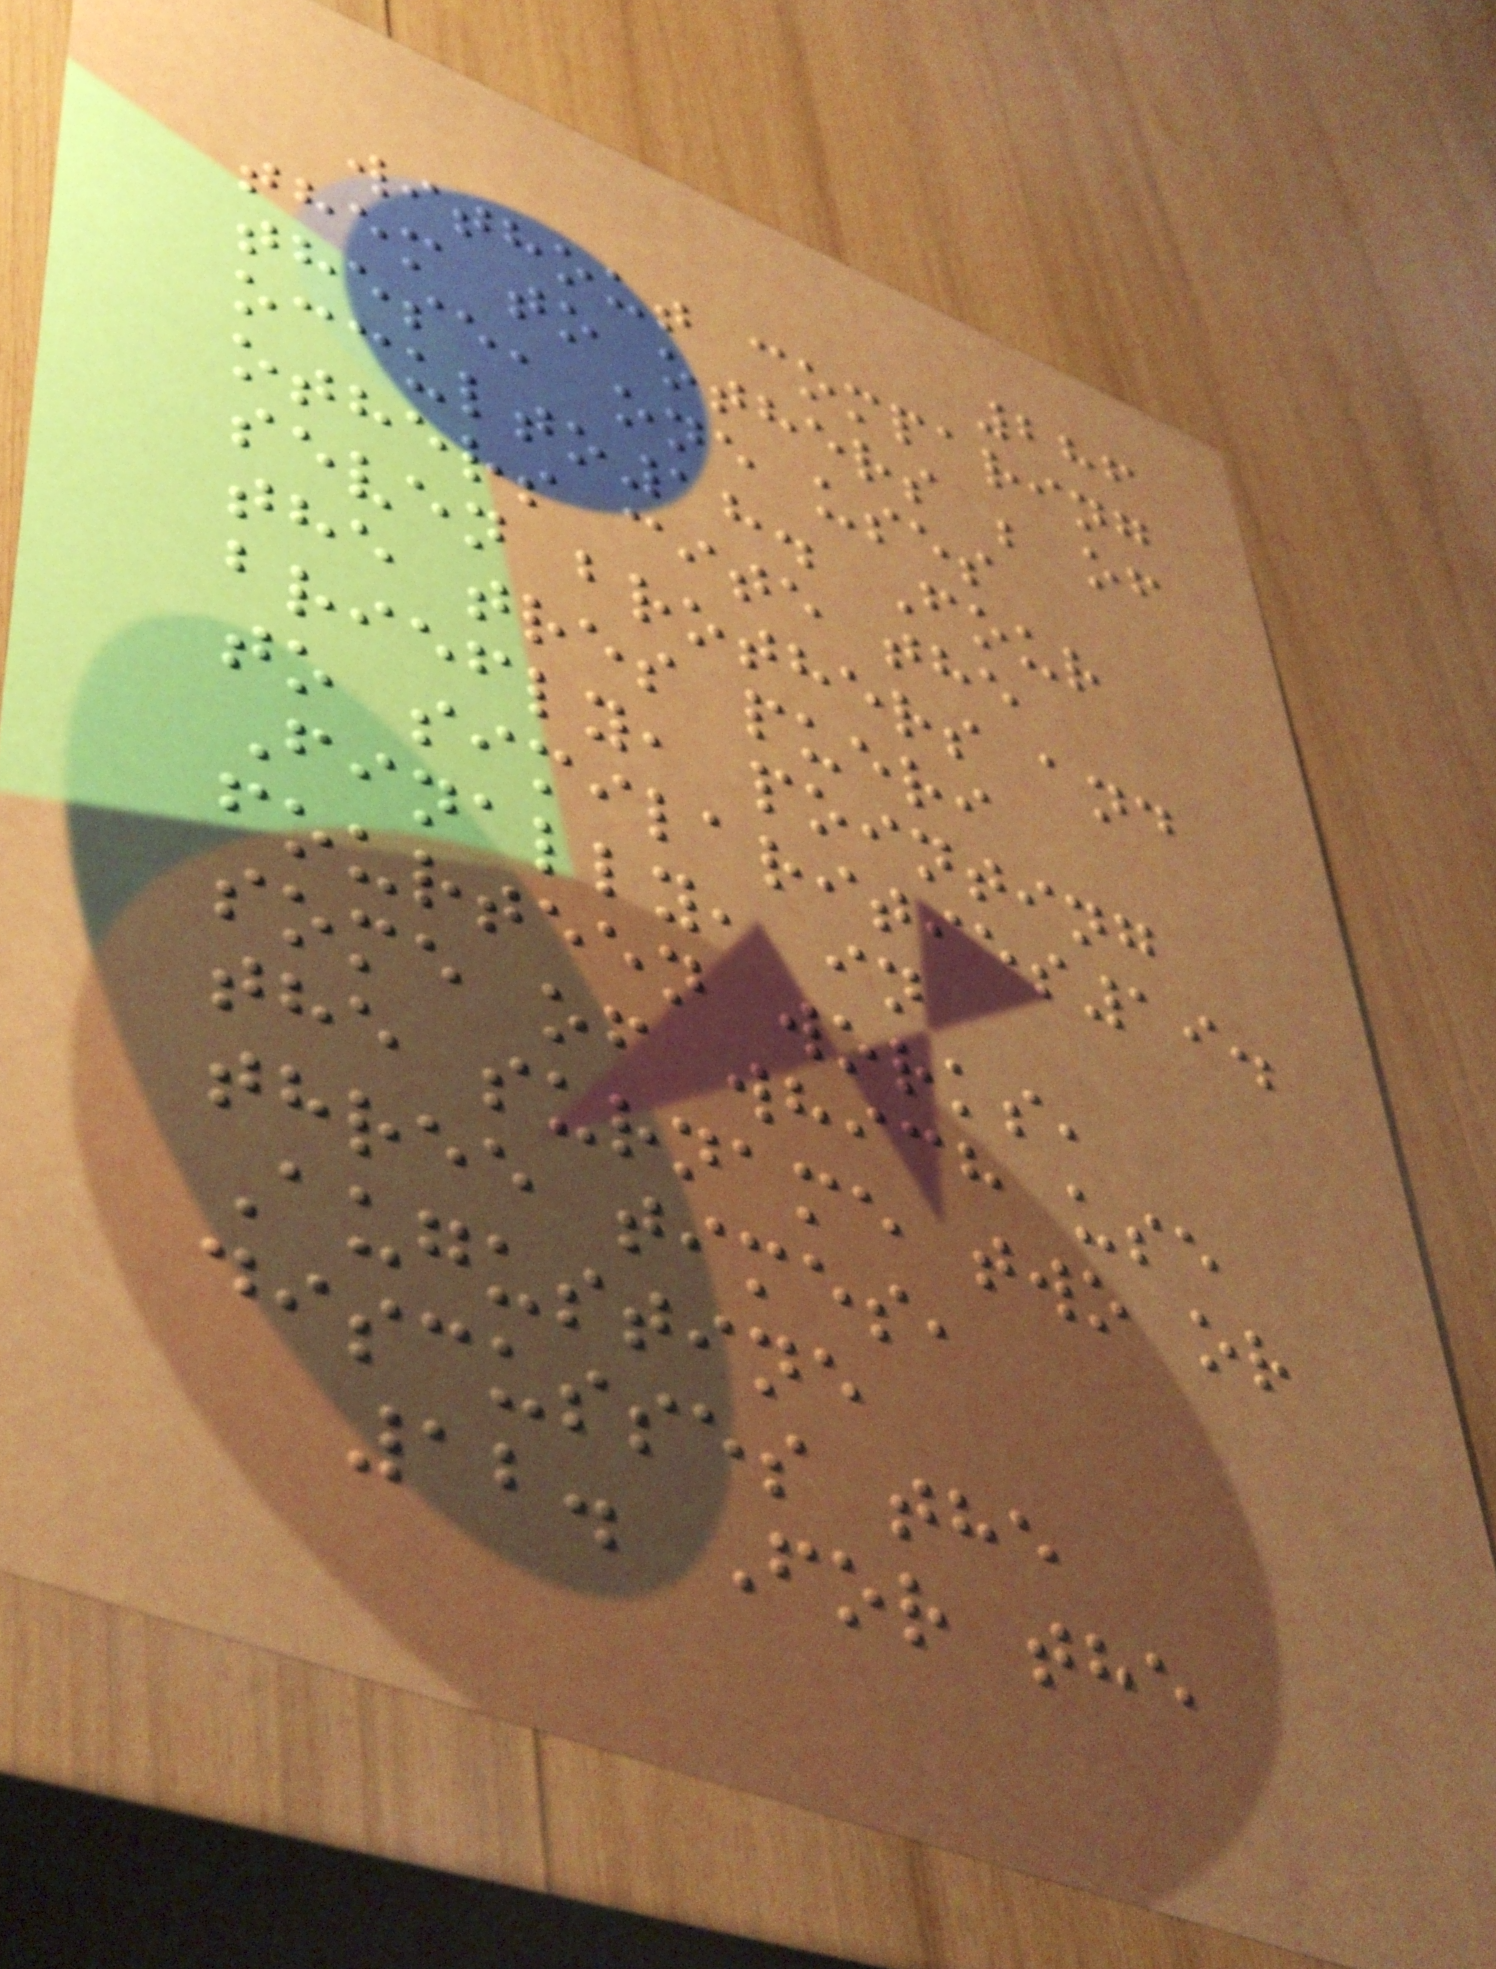286
without comparing
them to others ; of
these, one uses
occulto18. Four
others cite the
seven brothers and
the tres pueri
briefly, pointing
to similarities19.
Finally, in
fourteen works,
some of which use
the surname two or
three times,
Augustine
discusses the
12. For the
